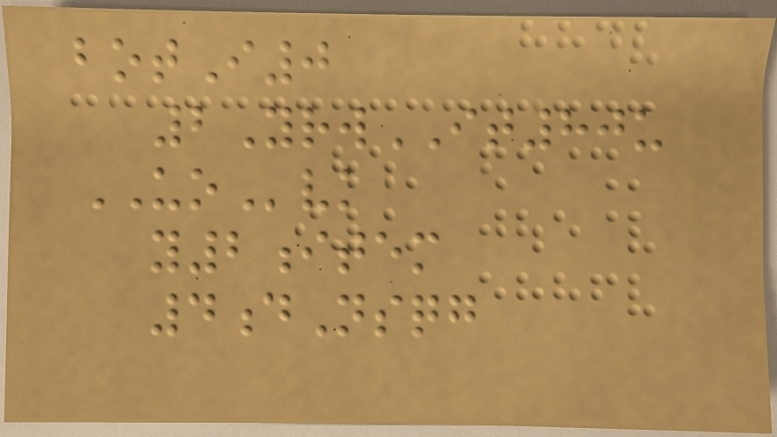botI0
2YrwIT80u
UOvk
y2item
4dNsqg
